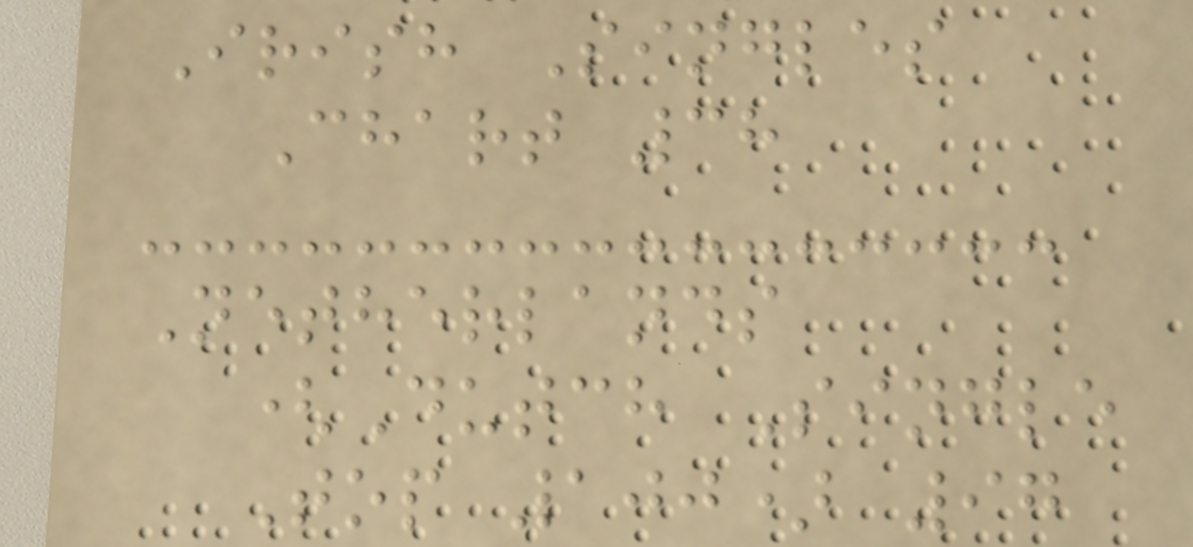Irish Singles
Chart 38
Netherlands
(Dutch Single
Top 100) 97
